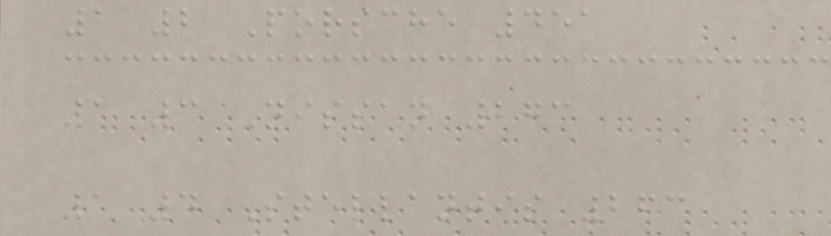1 2 Porsche 451
1 3 Nissan 273
1 4 Stellantis 263
